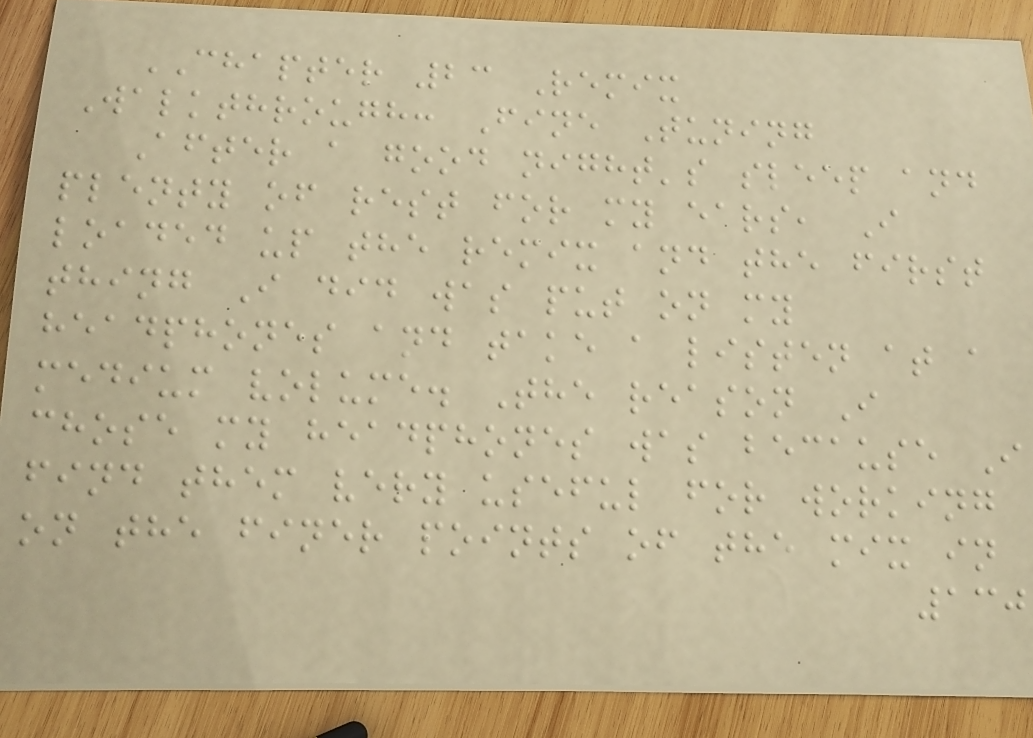CHAPTER 23 Remix
Walkthrough: Fine Tuning
After a good night's sleep and
plenty of rest for my ears, I
loaded up the remix and the first
thing I did was put on my
headphones and take a listen at a
medium volume. The reason I
chose my headphones was because I
find them very useful for working
on the finer points of the mix in
130
